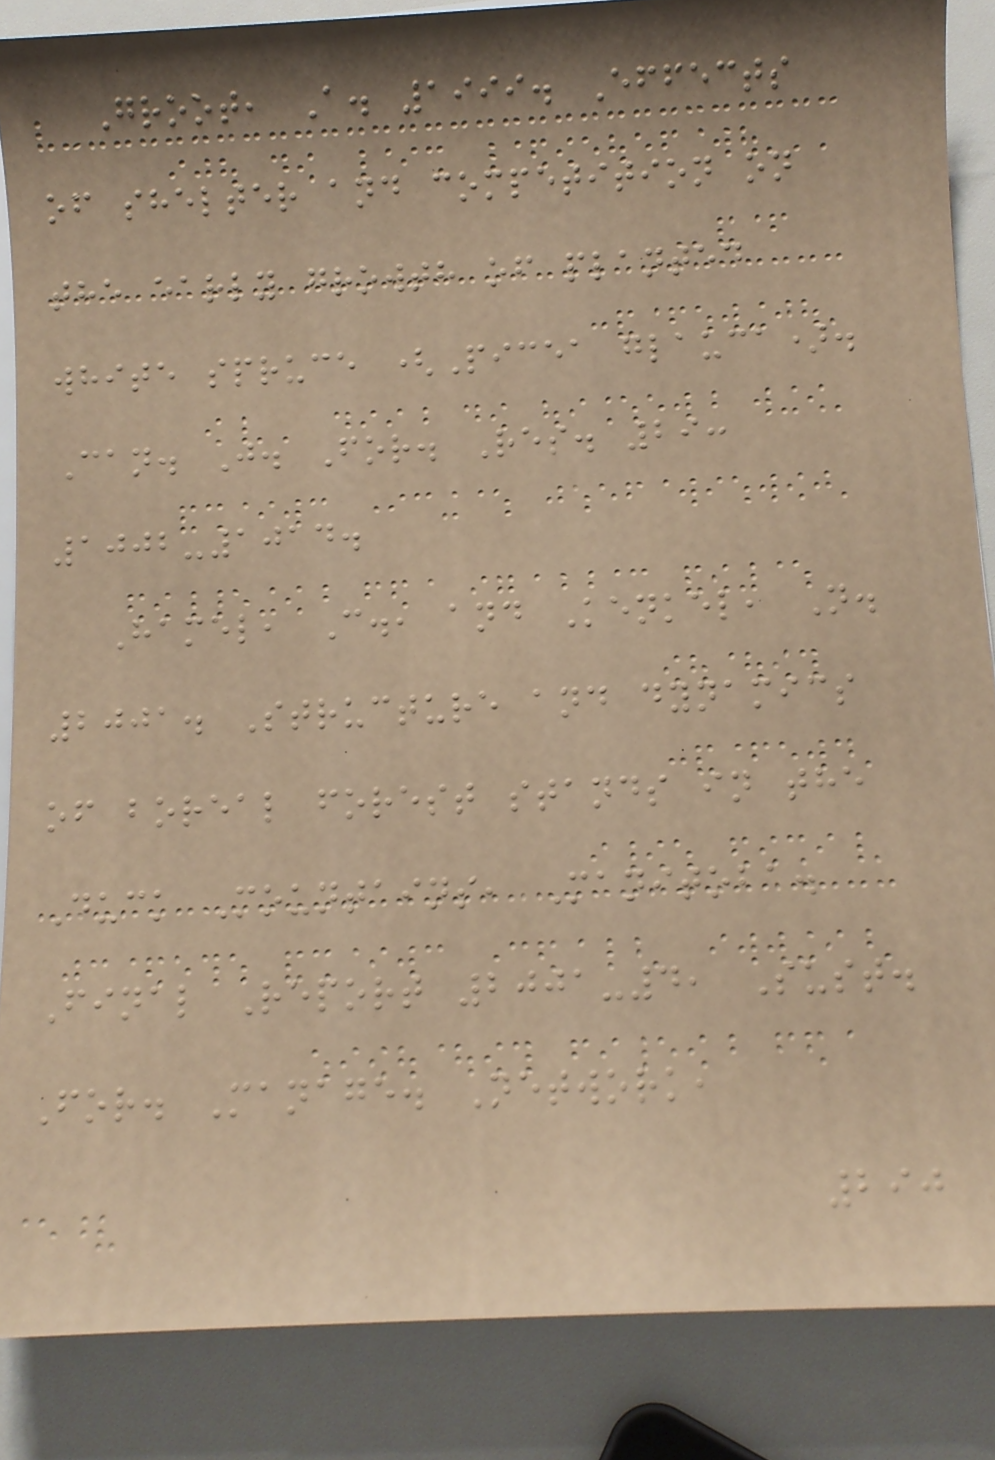Groot, A. 1999. Effects
of shelter and competition on
the early growth of planted
white spruce (Picea glauca).
Can. J. For. Res. 29:
1002-1014.
Hamel, C., and Kenkel, N.
2001. Structure and dynamics
of boreal forest stands in the
Duck Mountains, Manitoba.
Final Report 2001-4, Sust.
For. Manage. Network,
290
